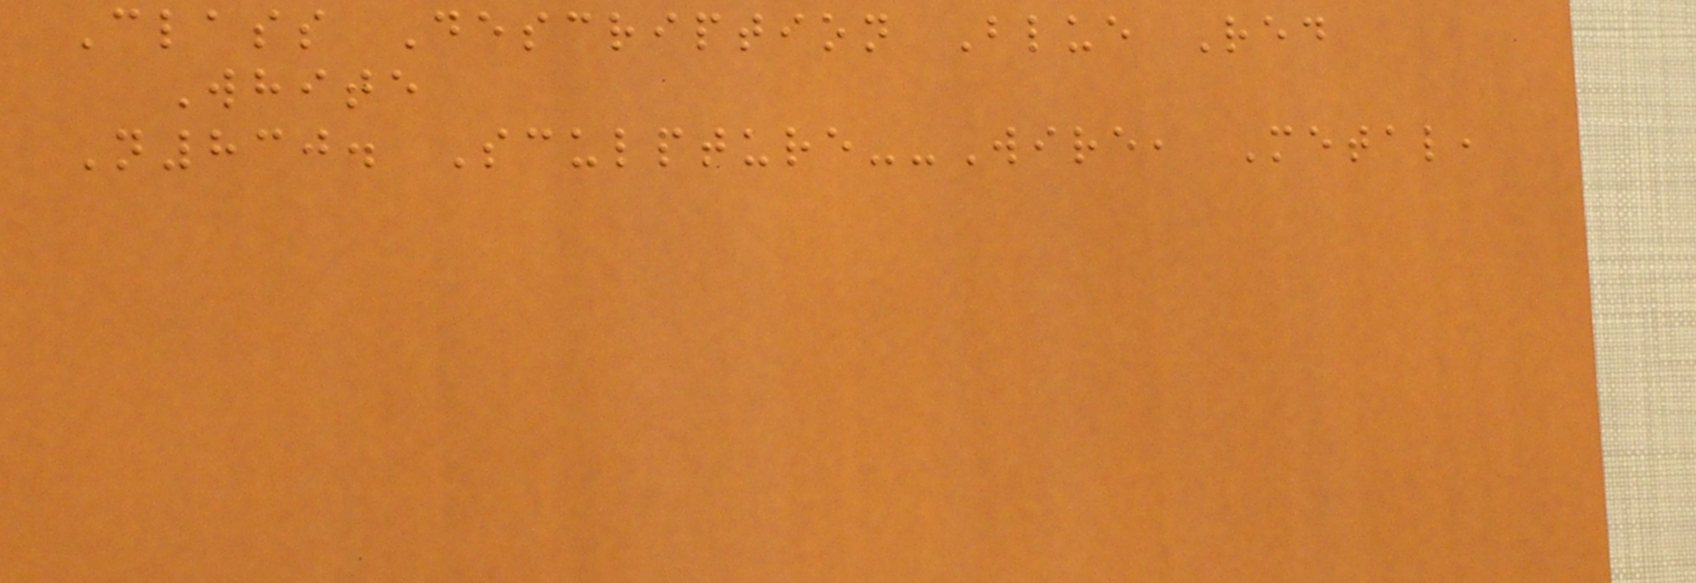Class Description Blue Red
White
N830. Sculpture--Wire, Metal,
